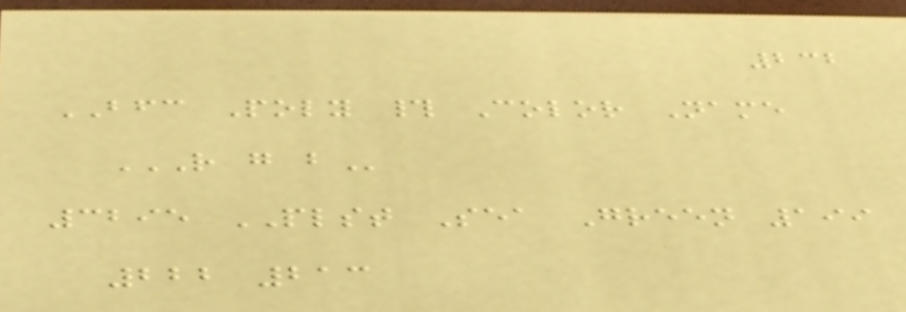232
BFC Poly # Color Name
R G B
3295 PLST Sea Green 199
222 213
